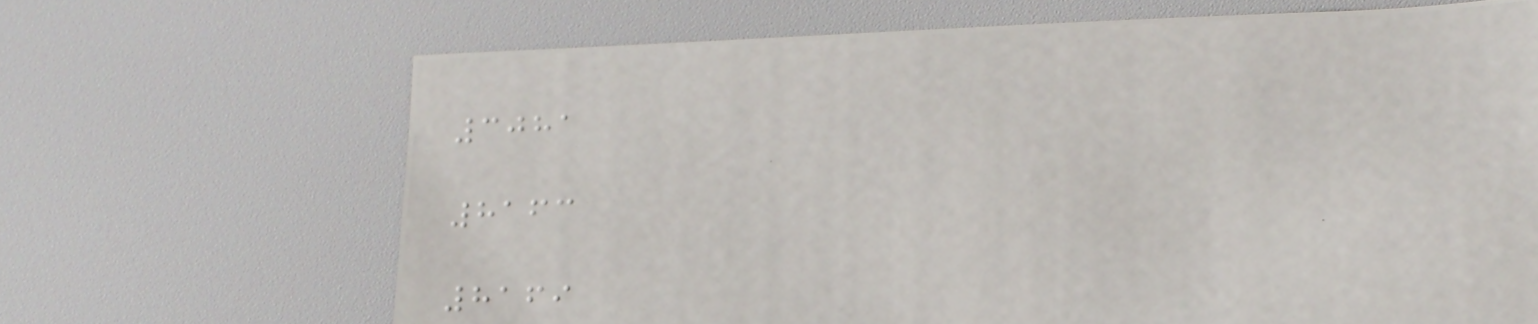3081
8163
8169
